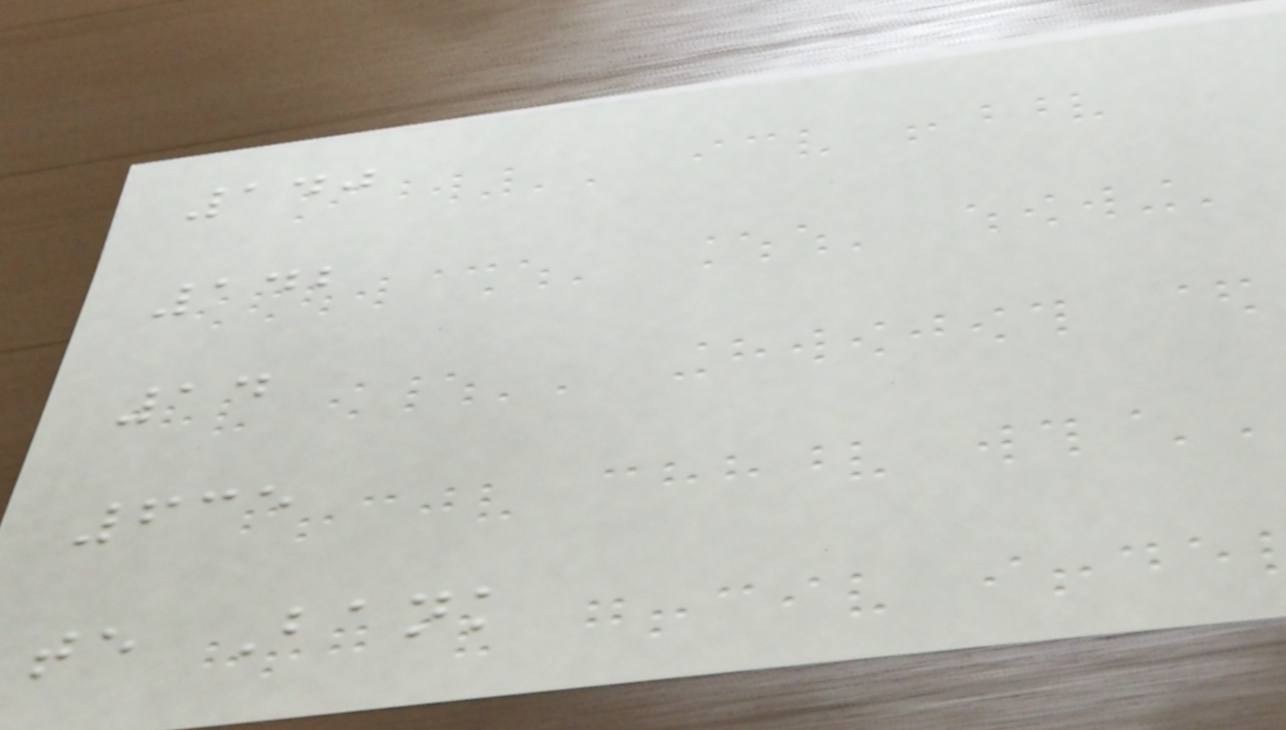140
142
14
635
te Bank
